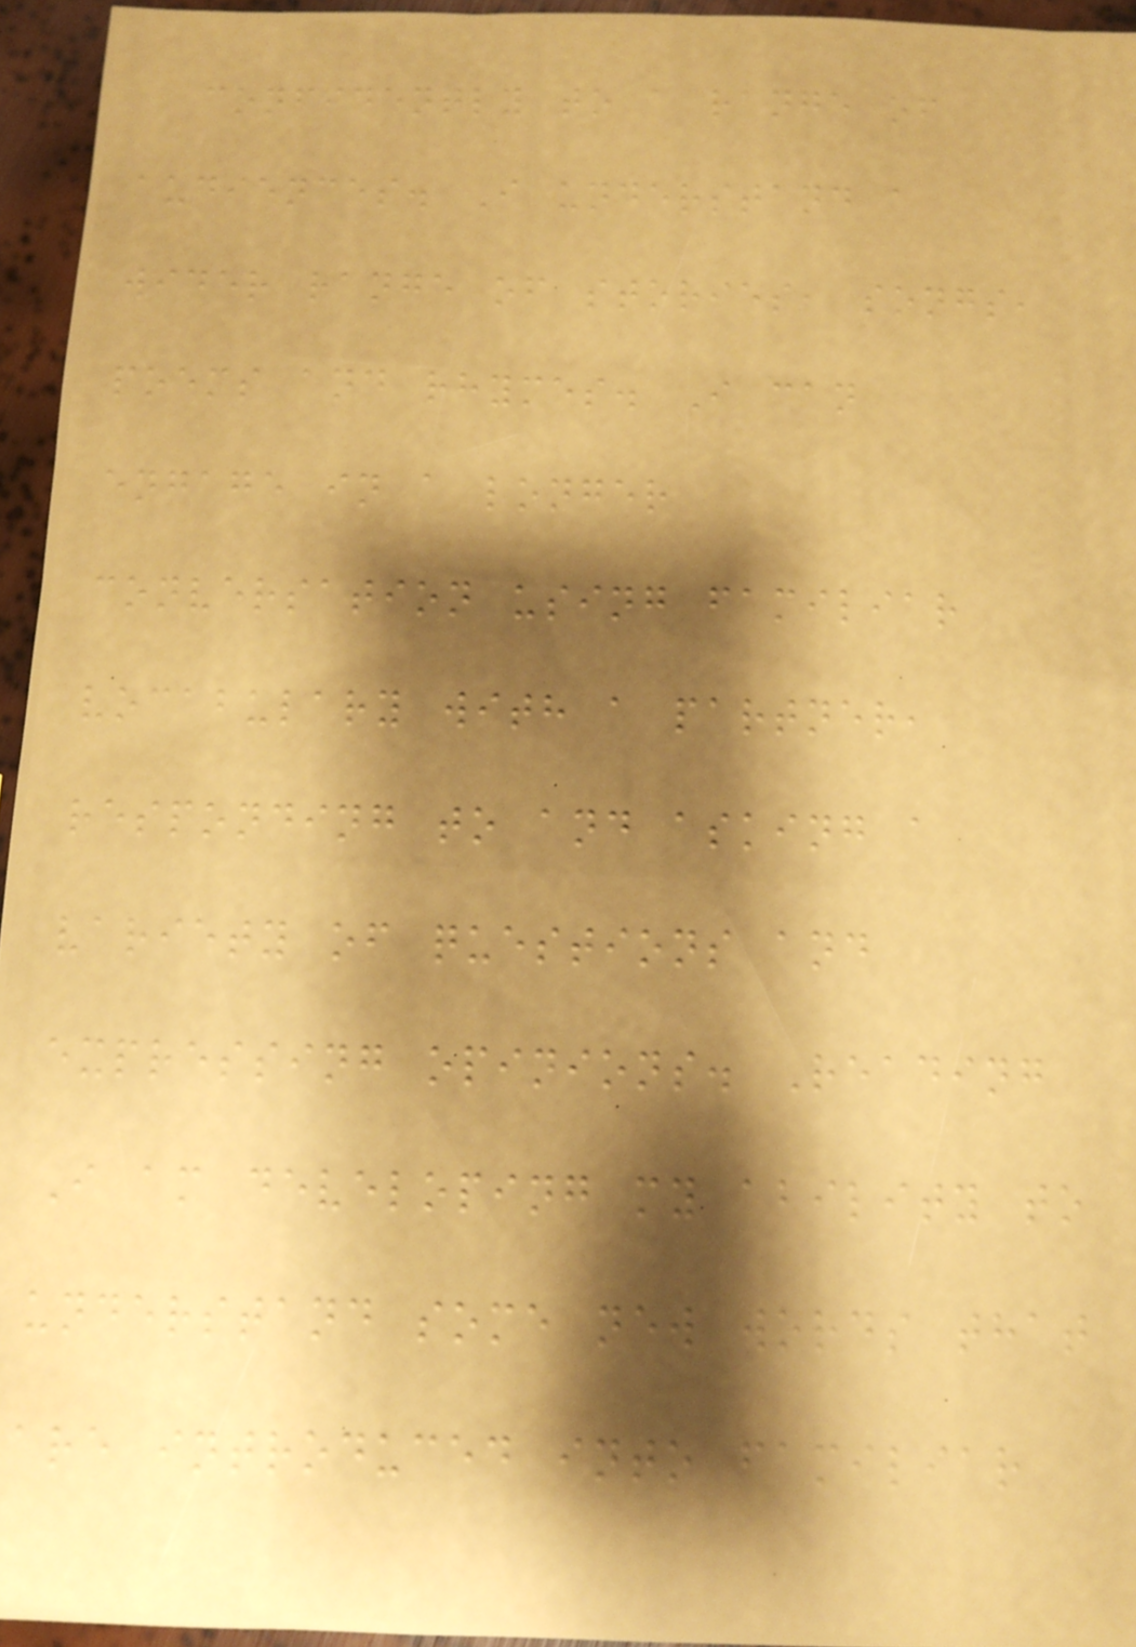confidently to a range of
audiences. I understand a
wider range of stories, songs,
poems and rhymes. I can
engage in a longer
conversation using familiar
vocabulary with a partner,
responding to and asking a
variety of questions and
expressing opinions. Reading
I am developing my ability to
understand some new words that
are introduced into familiar
